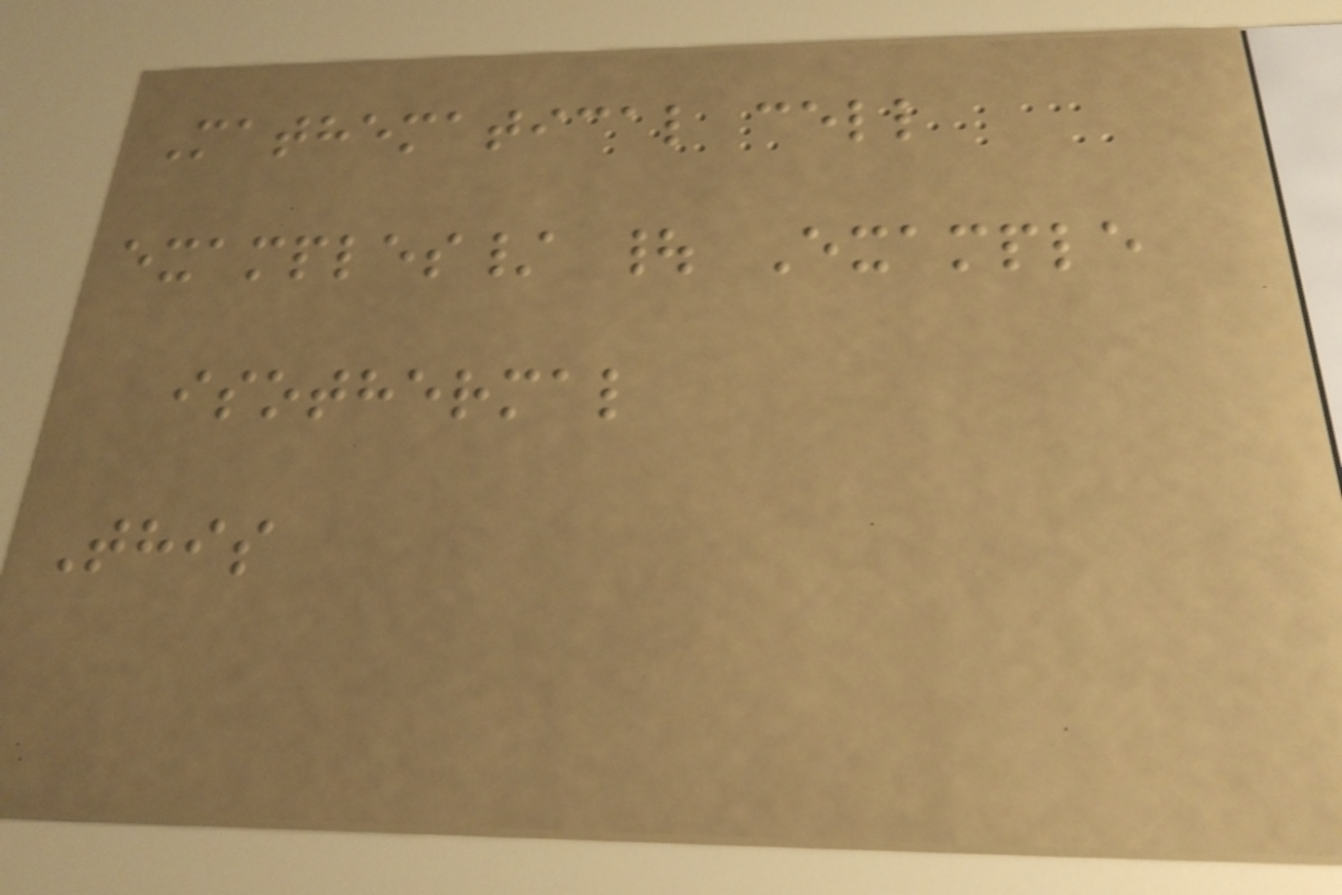Mathematical cell
examples/ | Example
isothermal
This
